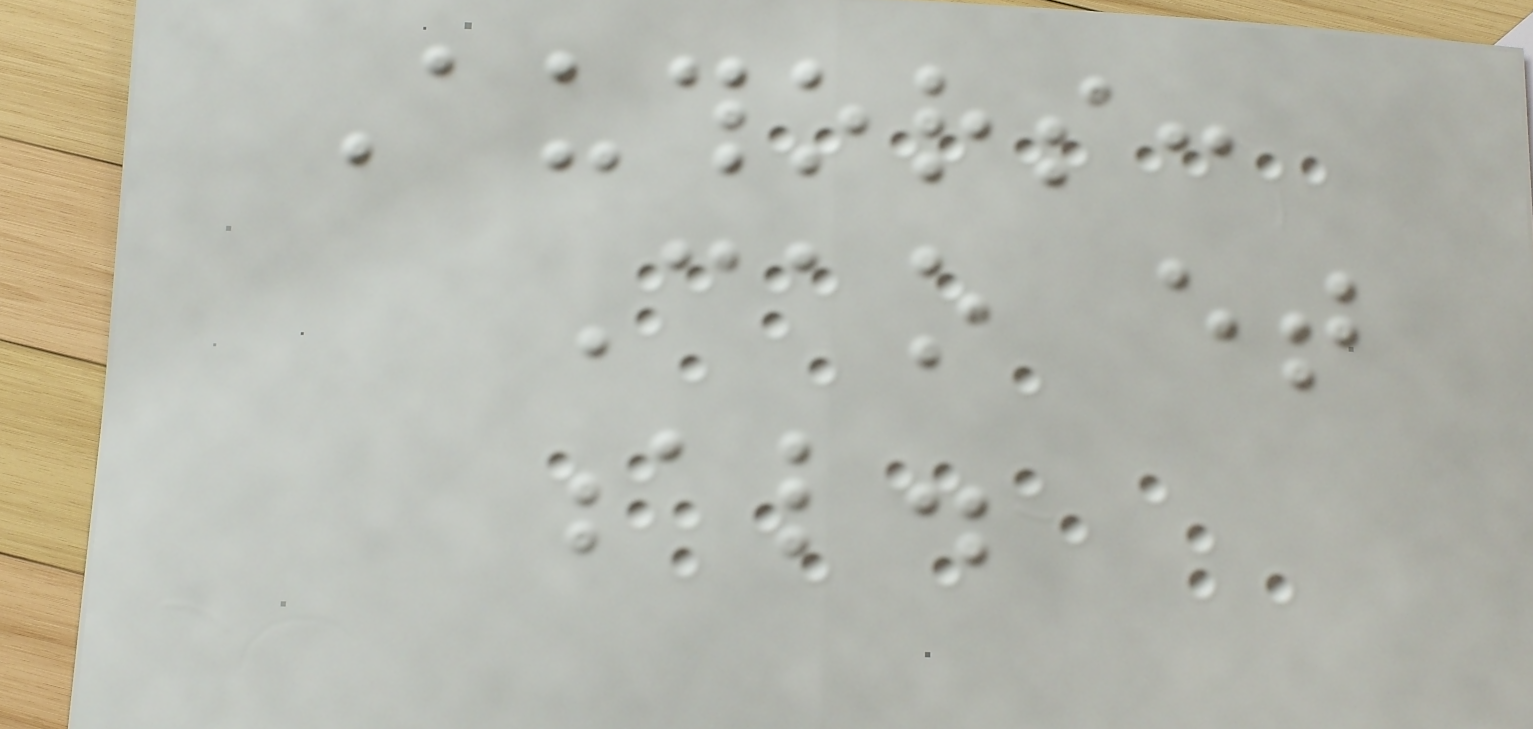Authors:
Cao et
al.
